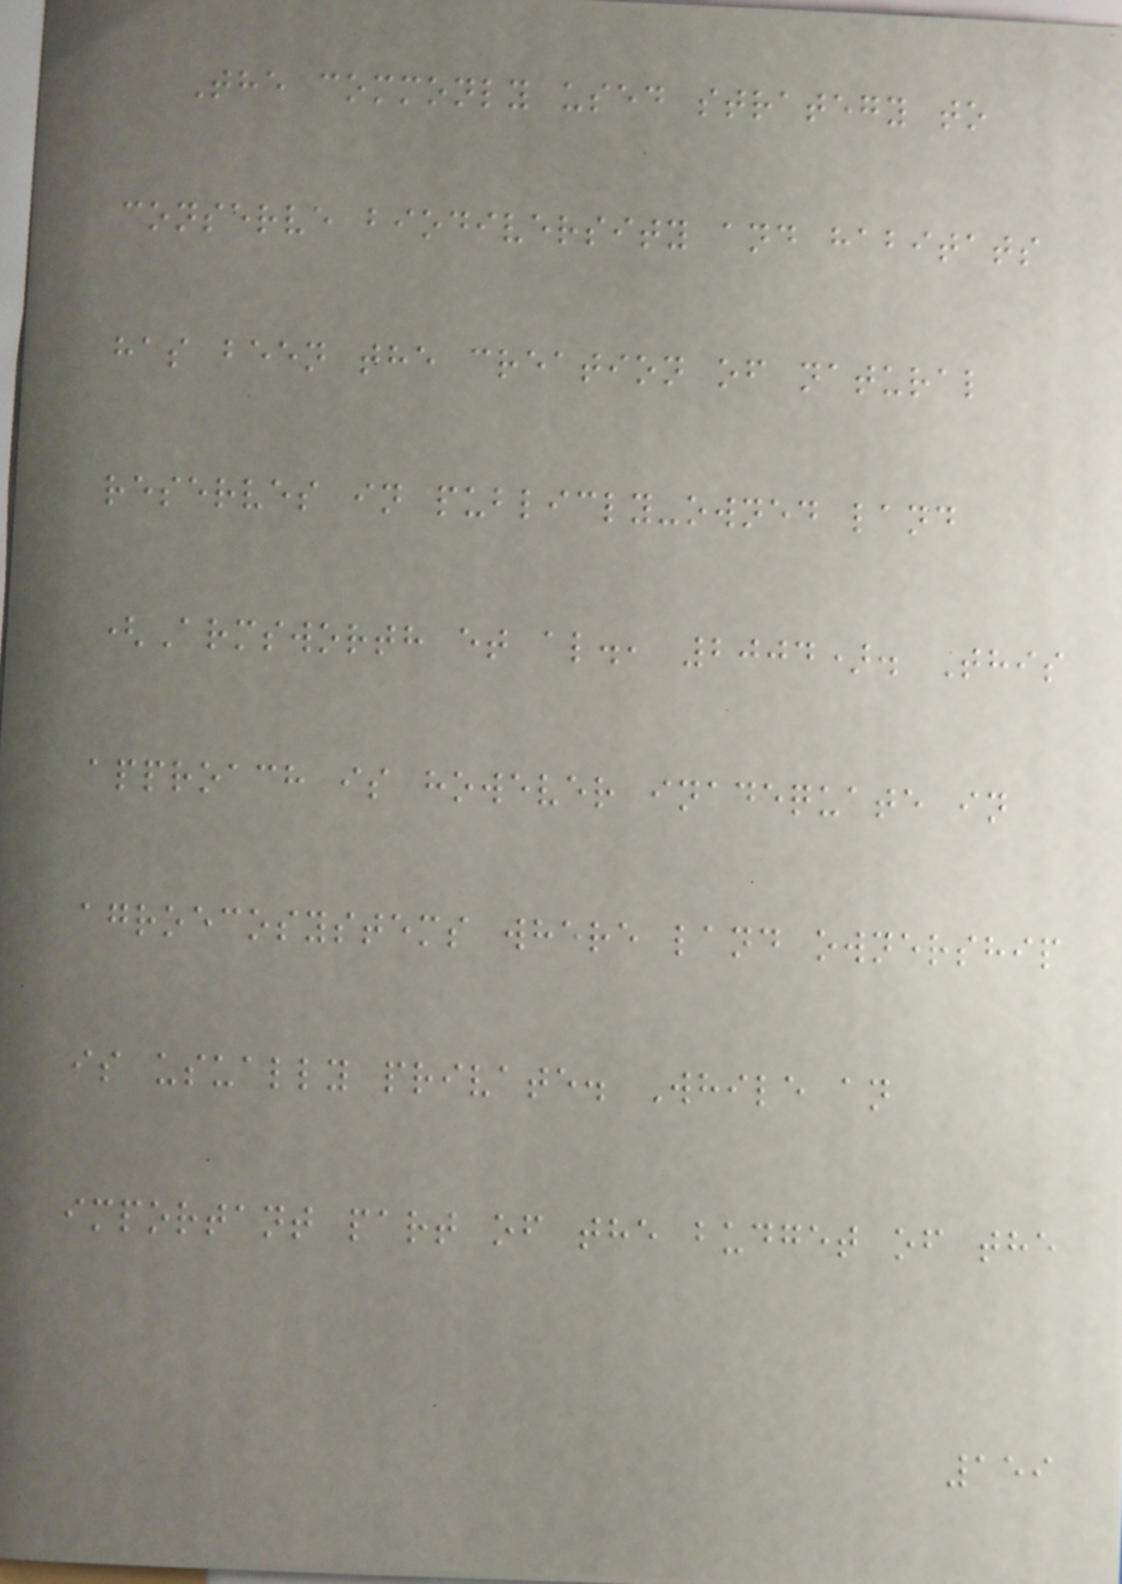The commonly used strategy to
conserve biodiversity and habitats
has been the creation of natural
reserves in publicly-owned land
(Armsworth et al., 2004). This
approach is however inadequate in
agroecosystems where land ownership
is usually private. While an
important part of the budget of the
159
